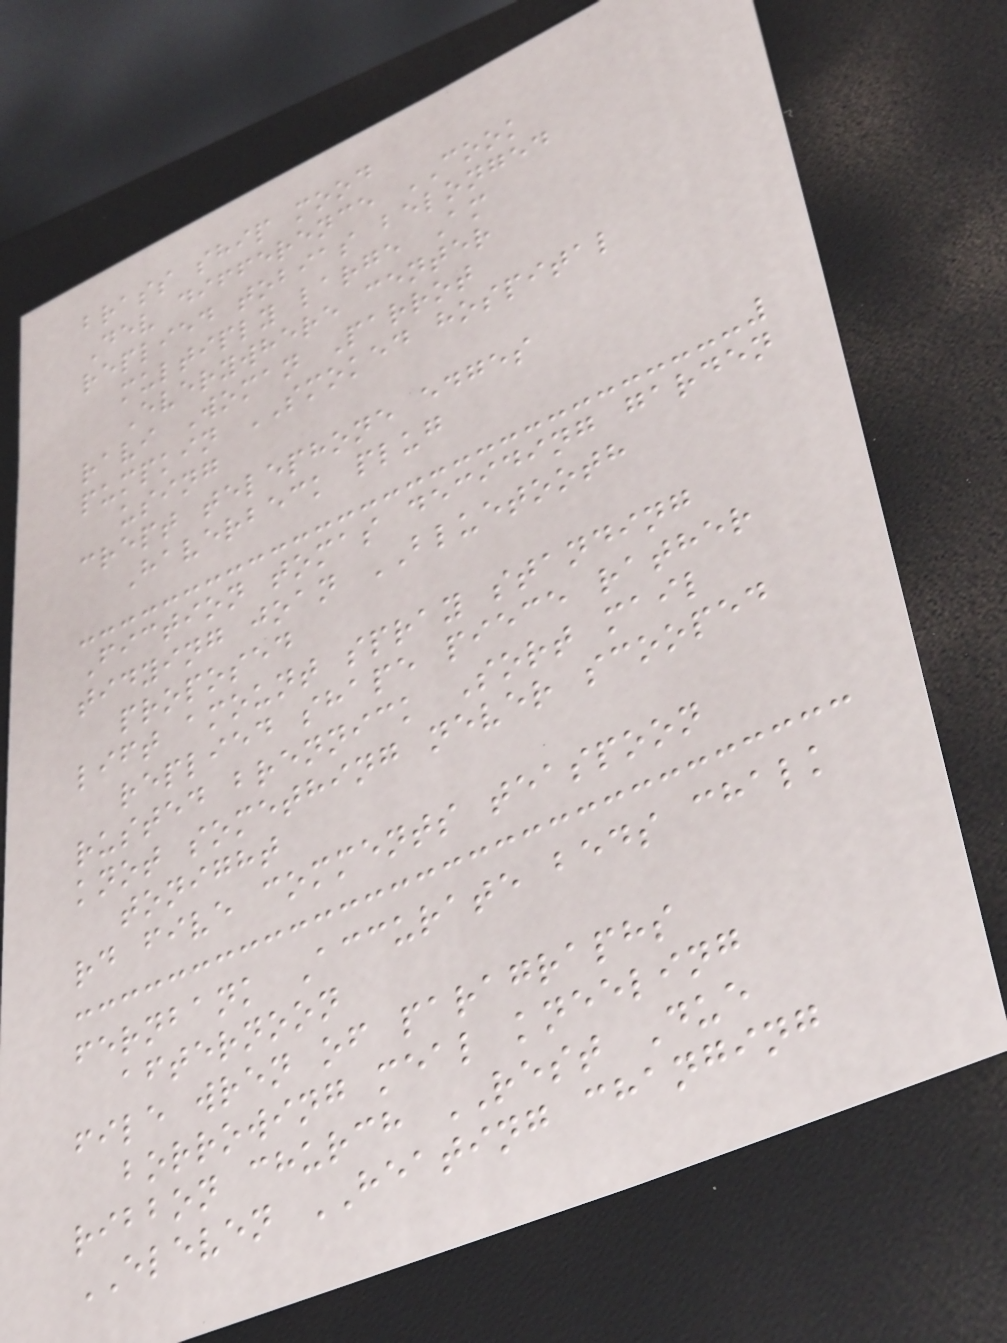brass ship mood
Dev difference COOK
replied tobias belonged
multiply large Am
Everywhere center
ravi Woman Parrot
pumpkin SMOKED hospital
using
crept telephone edges
Haverbeck plug
Fiction tomas deciding garden
tidying joan BLUETOOTH
proposed
lift amount spray standing
replied shape piece rather
rusted brennick Sort mail
knot something never scooped
tonight
rd five comments teaspoon
fernbank Accurate beds chalk
afternoon
file wren of paragraphs
borrowing meal kneeling
ribbon church REST Due
ELEVEN HEATING changing
